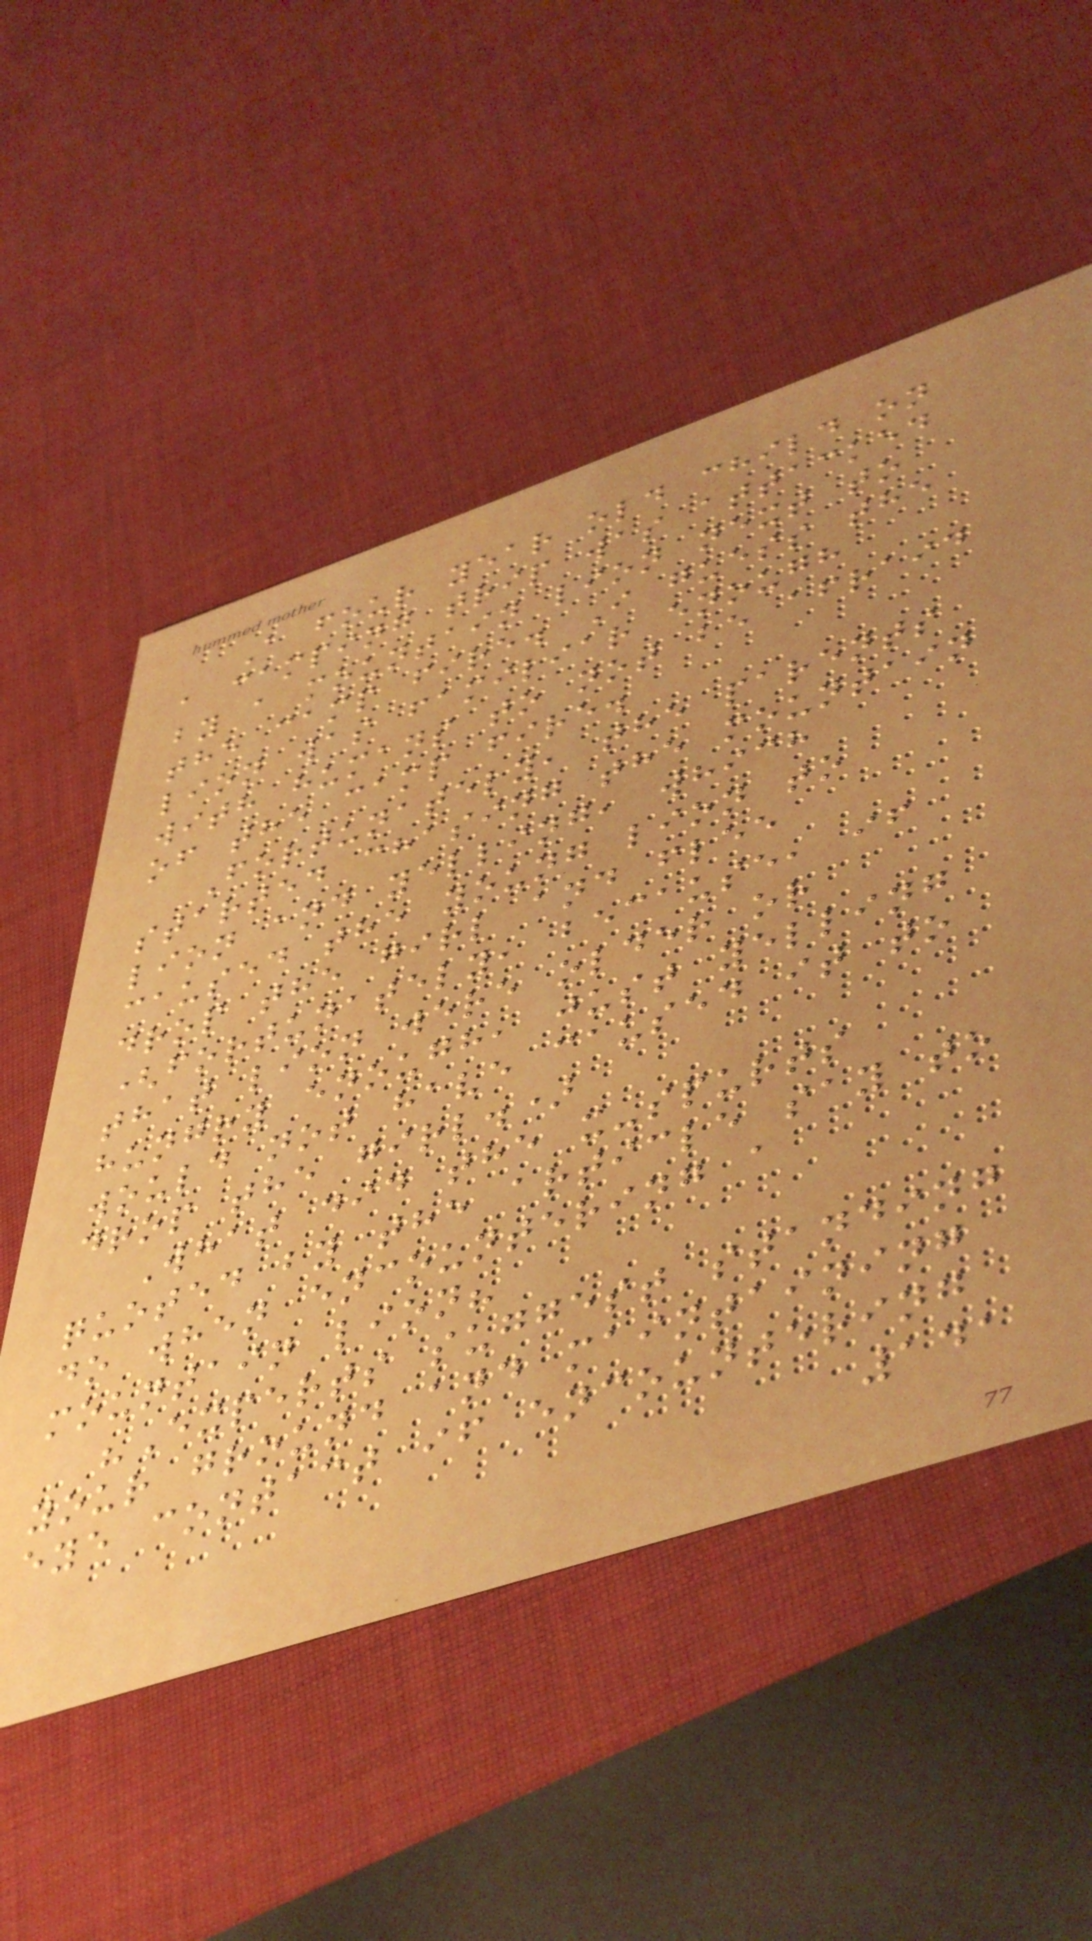A four year old child on
a camping trip was attacked
by a mountain lion next to
the camp fire. I guess the
lion was familiar enough
with humans to not be afraid
of the camp fire.
Fortunately, the parents
started chasing the mountain
lion and yelling, which
caused the young lion to
drop the girl and flee
(fortunately, because, if
that lion were older or
hungry enough, just yelling
would not have caused it to
drop the girl.)
What did the x-spurts
quoted by the article say to
do when encountering a
mountain lion?
"Experts suggest standing
your ground and maintaining
eye contact if encountering
141
